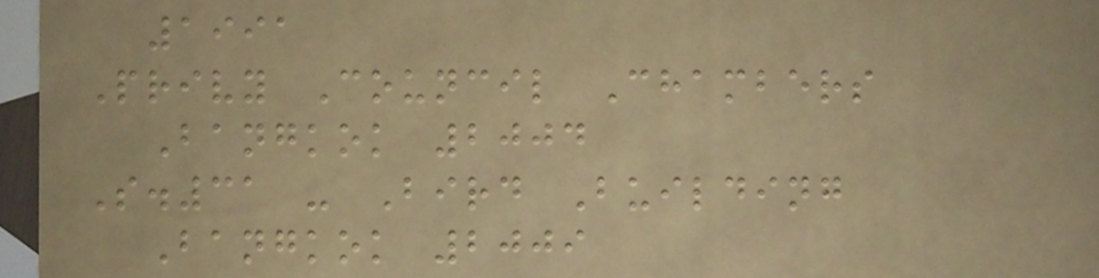1991
Privy Council Chambers
Bangkok 2004
S.31 - Bird Building
Bangkok 2009
